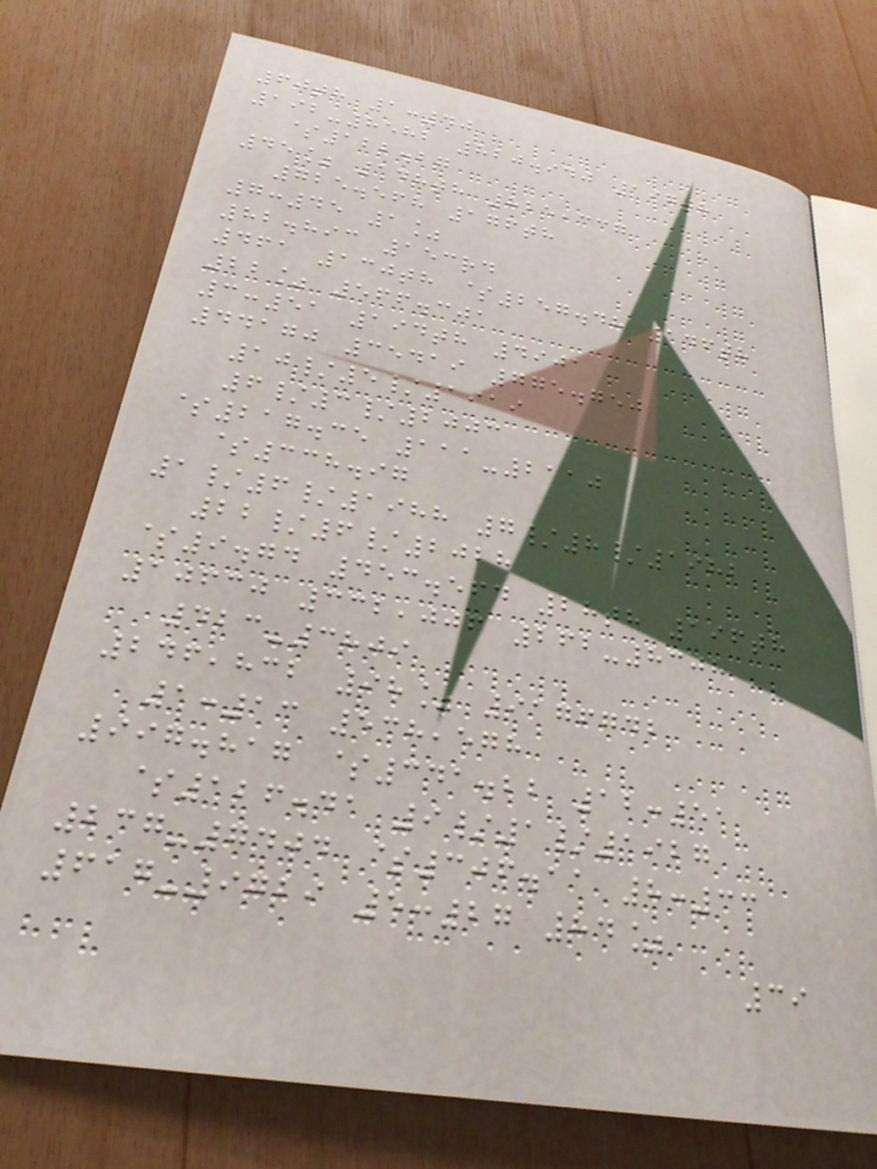60th 1:40
192-8582 820.940 197th
$122.27
45% 148th 825,337
725.568 176th
7:45 1%
82.893 153rd
461 130th $257.48 146th
22% 566.301
3:51 194th 4901
44170 35419 775.750
10/5/1919
6/3/2003
$217.35 111-2110
$338.97
1/6/1988 7/8/1982
22/6/2028
$9.74 453.564 28th 196th
10630 332,006 262-8308
423-3809
246,832 98% 9176742
1:13 538,578
997.817 $341.22 12:51
$126.41 9/1/1927
237-7404 $306.11 8:33
617-9729 5:27 84%
39
